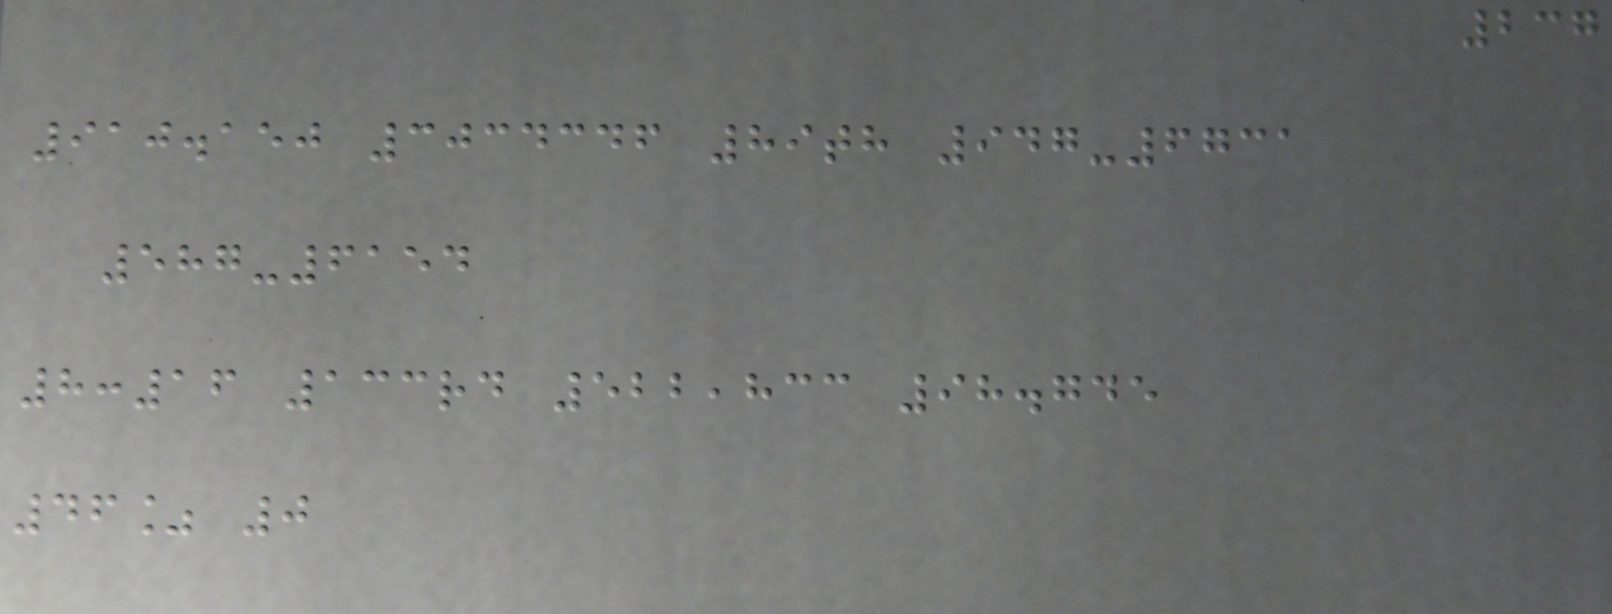237
910.150 3034346 89th 947-6731
587-6154
8:16 133rd 522,833 98.745
46% 0
